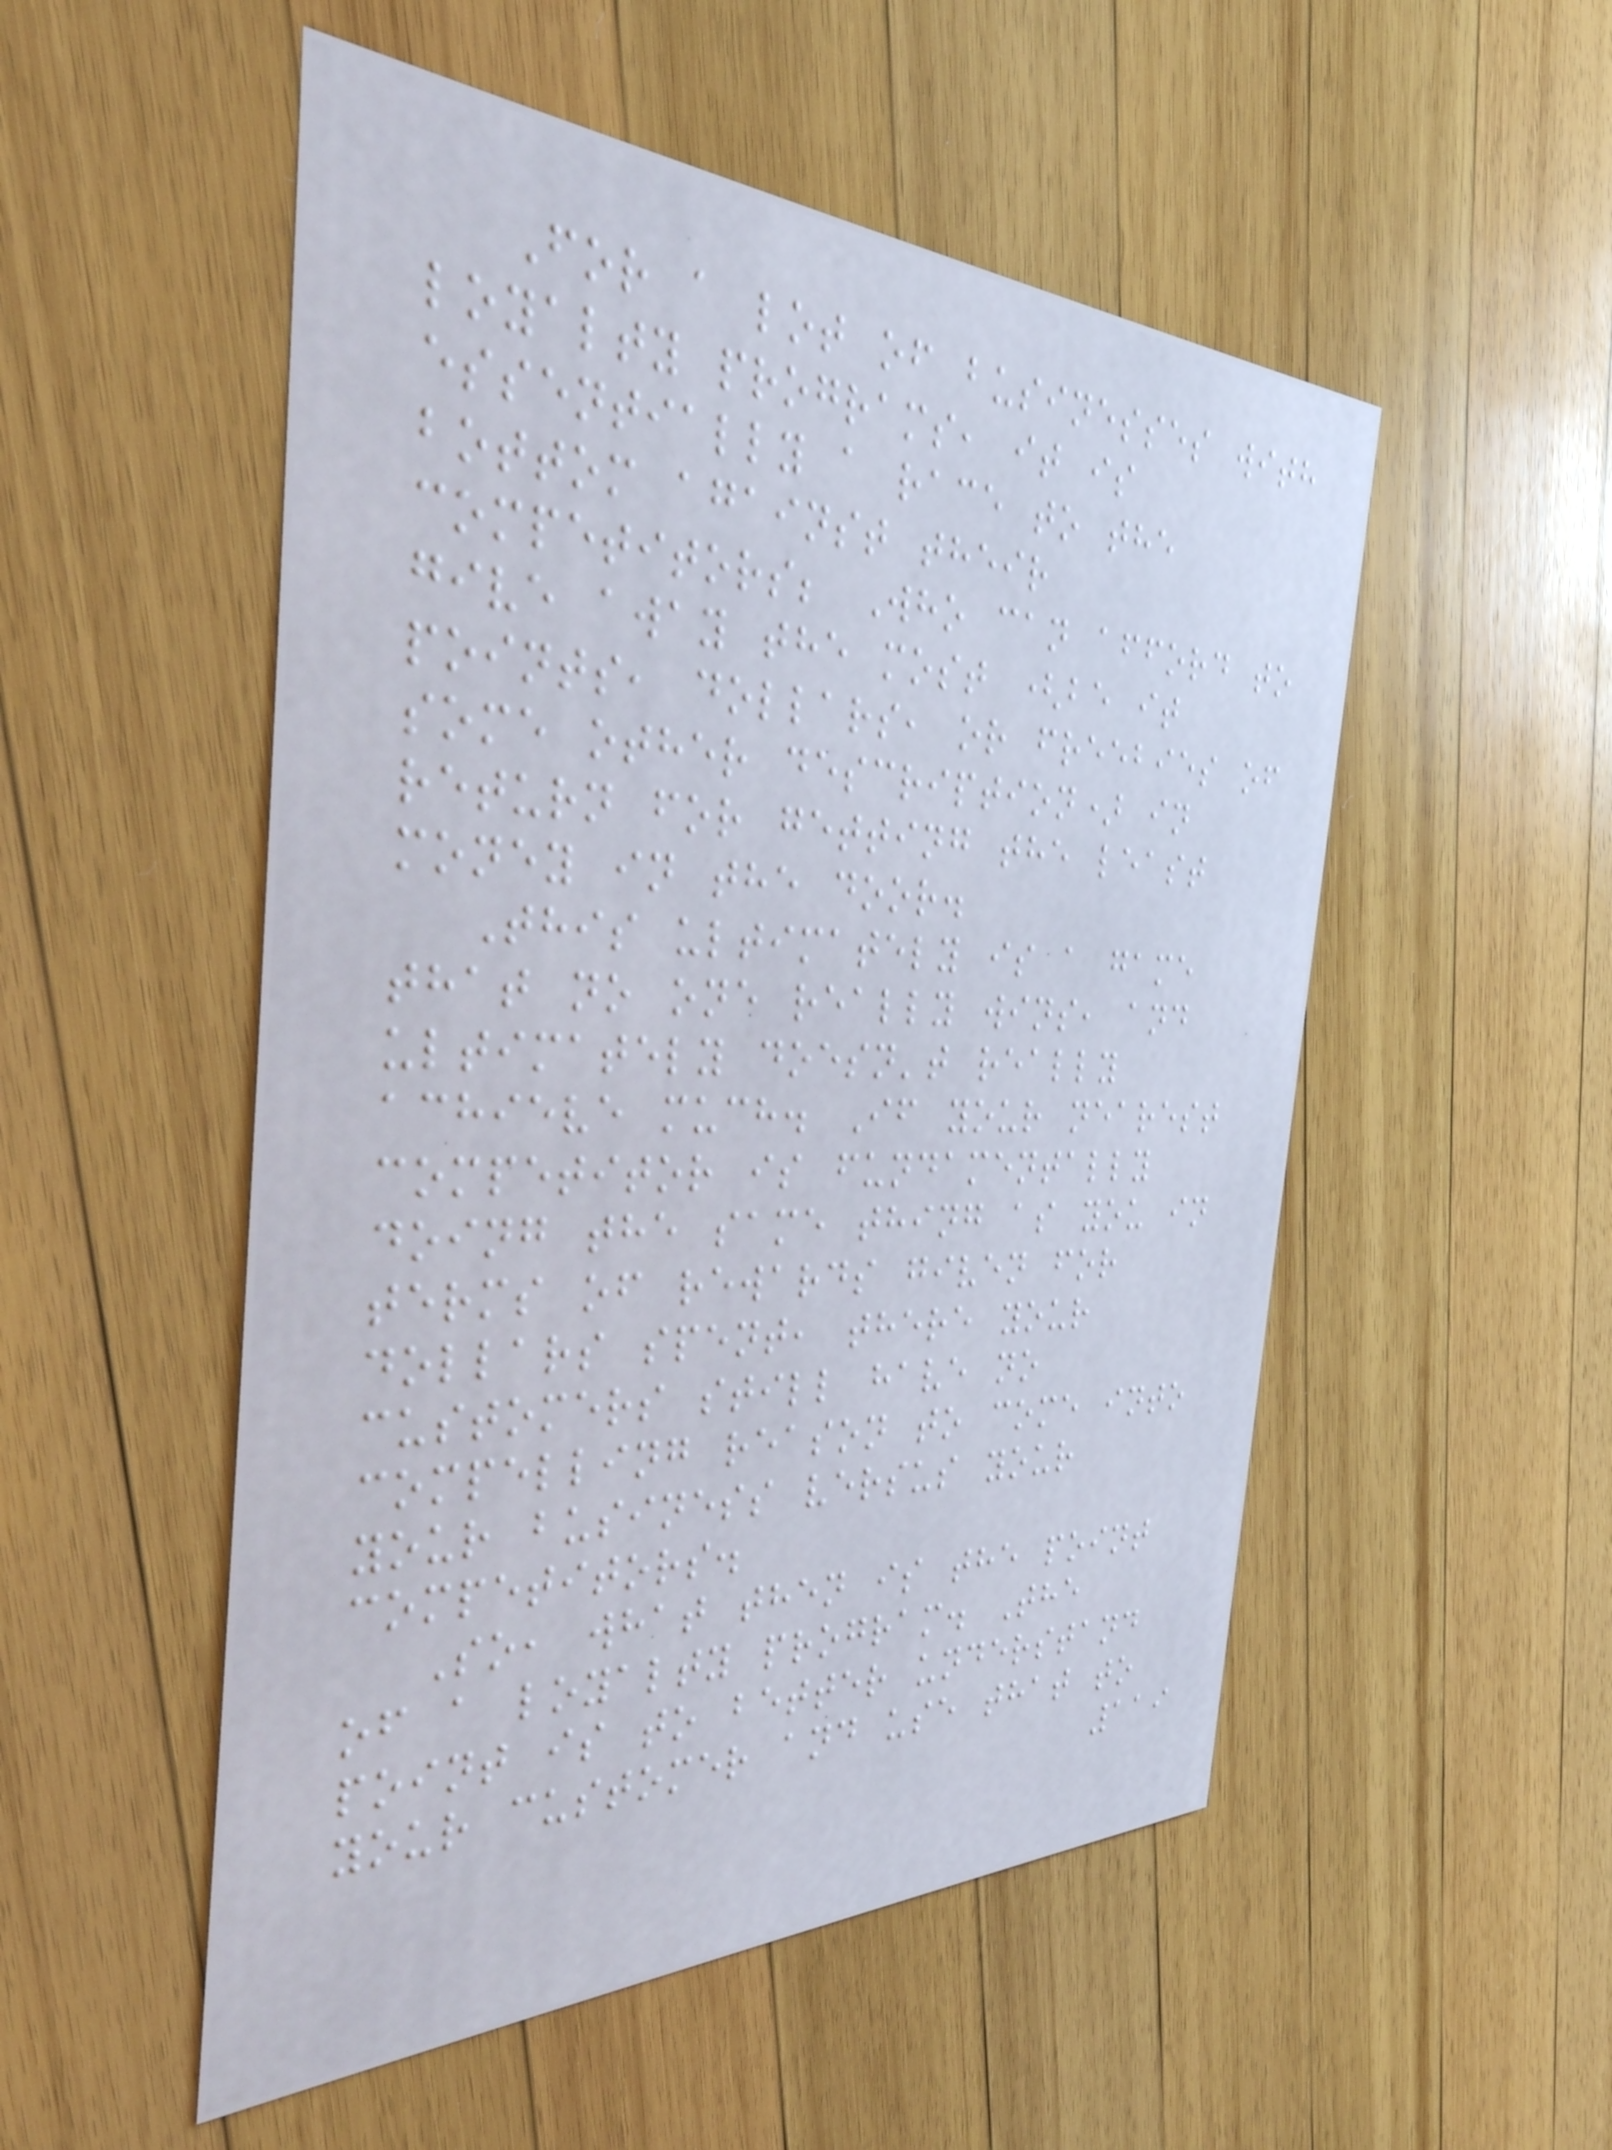For a lot of businesses with
loyalty programs, it is
essentially a race to the
bottom against their
competitors; Who can afford to
give away the most (be it
points, dollars, or freebies of
some other description) in
return for getting the least
money in the door.
This ultimately is a game
that no one really wins, and
ultimately doesn't really
achieve much. If your nearest
competitor is fundamentally
doing the same thing as you in
terms of rewards given for
dollars spent, there your
customers still have no
compelling reason to come into
your business versus your
competitors.
So, what then is the point
of a loyalty program. The
point is to better understand
your customer and use that to
119
